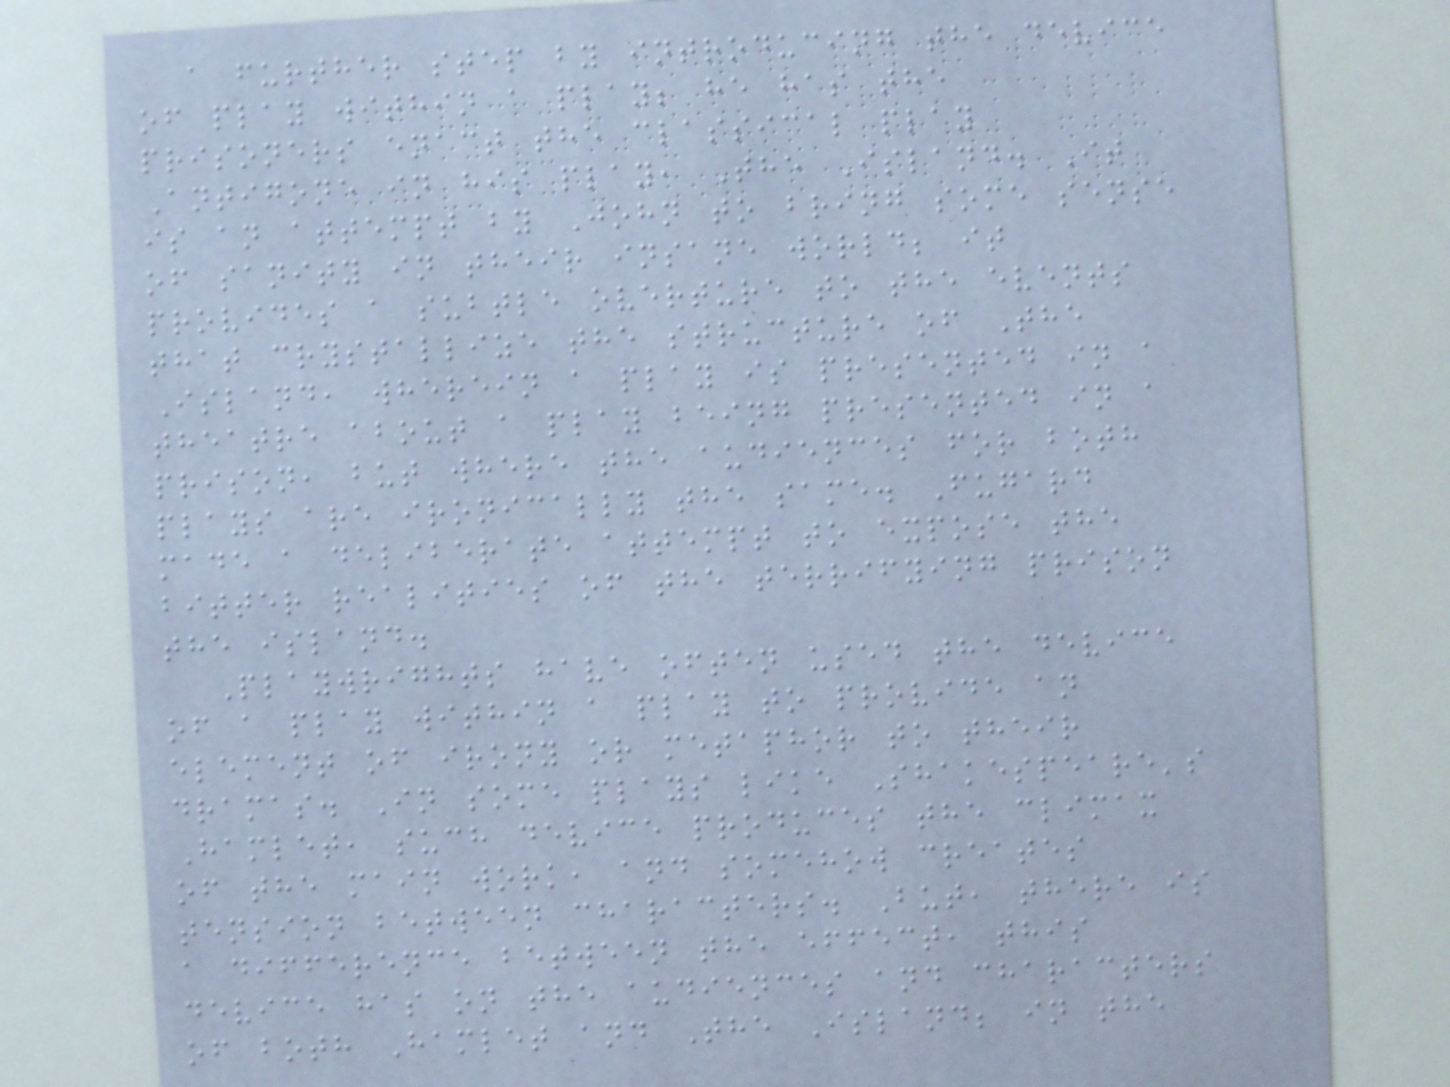a further step by introducing the device
of play within a play; he has the
prisoners enact the classical play
Antigone in his play, The Island. It
is an attempt by John to bring some sense
of sanity in their insane world; it
provides a subtle overture to the events
that crystallize the structure of The
Island, wherein a play is presented in a
theatre about a play being presented in a
prison, but where the audiences for both
plays are ironically the same. Fugard
made a deliberate attempt to expose the
bitter realities of the terrifying prison
the island.
Playwrights have often used the device
of a play within a play to provide an
element of irony or metaphor to their
dramas. In some plays like Shakespeare's
Hamlet, such device produces the climax
of the main work, and somehow creates
tension between characters. But, there is
a difference between the effect, this
device has on the audiences and characters
of both Hamlet and The Island; in the
